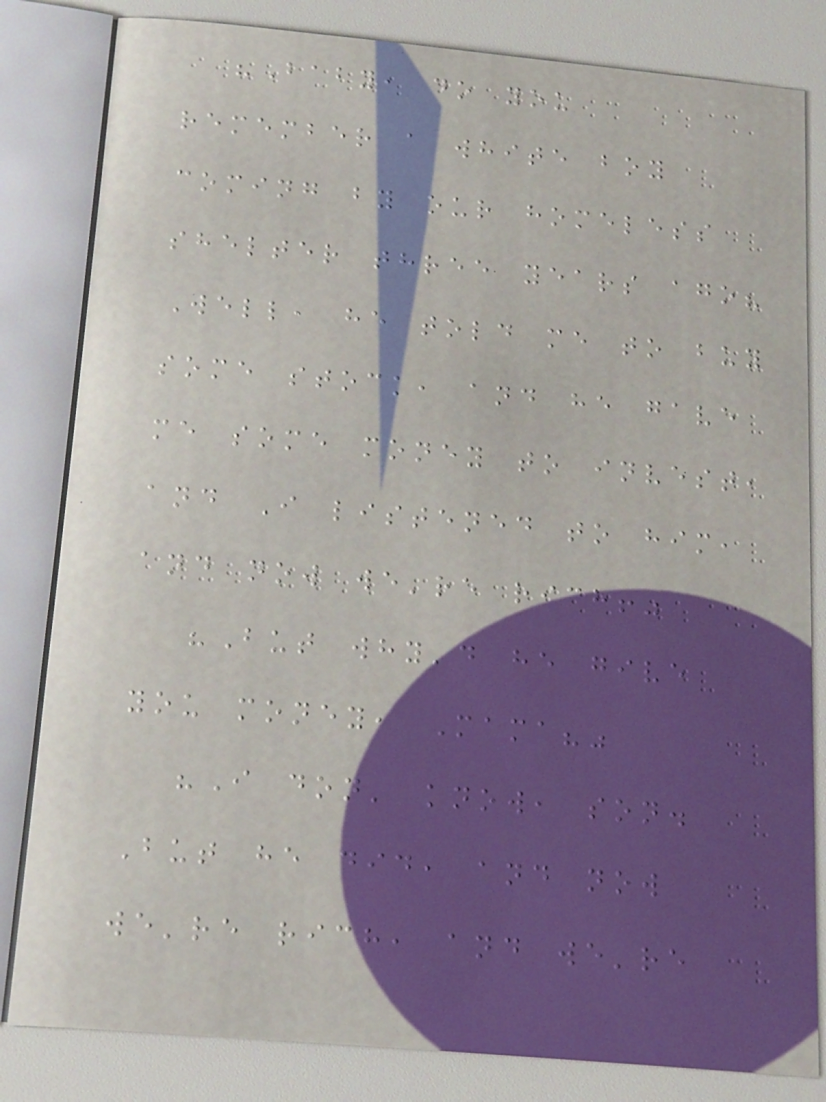"Baby, do you
remember a white boy
coming by our homeless
shelter three years ago?
Well, he told me to buy
some stock, and he gave
me some money to invest,
and I listened to him,
and now we're rich!"
"But why'd he give
you money, Mama?"
"I don' know, son.
But he did, and now
we're rich, and we're
